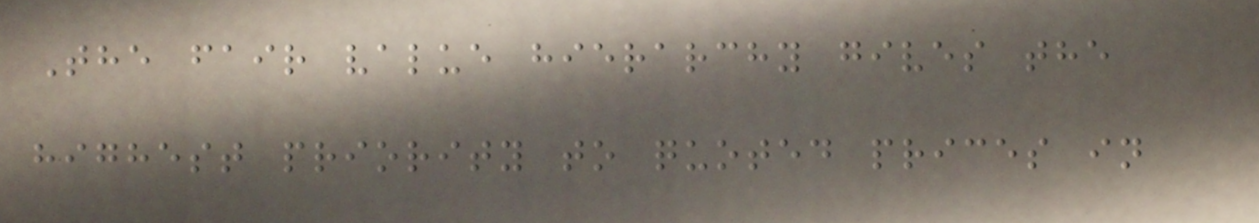The fair value hierarchy gives the
highest priority to quoted prices in
